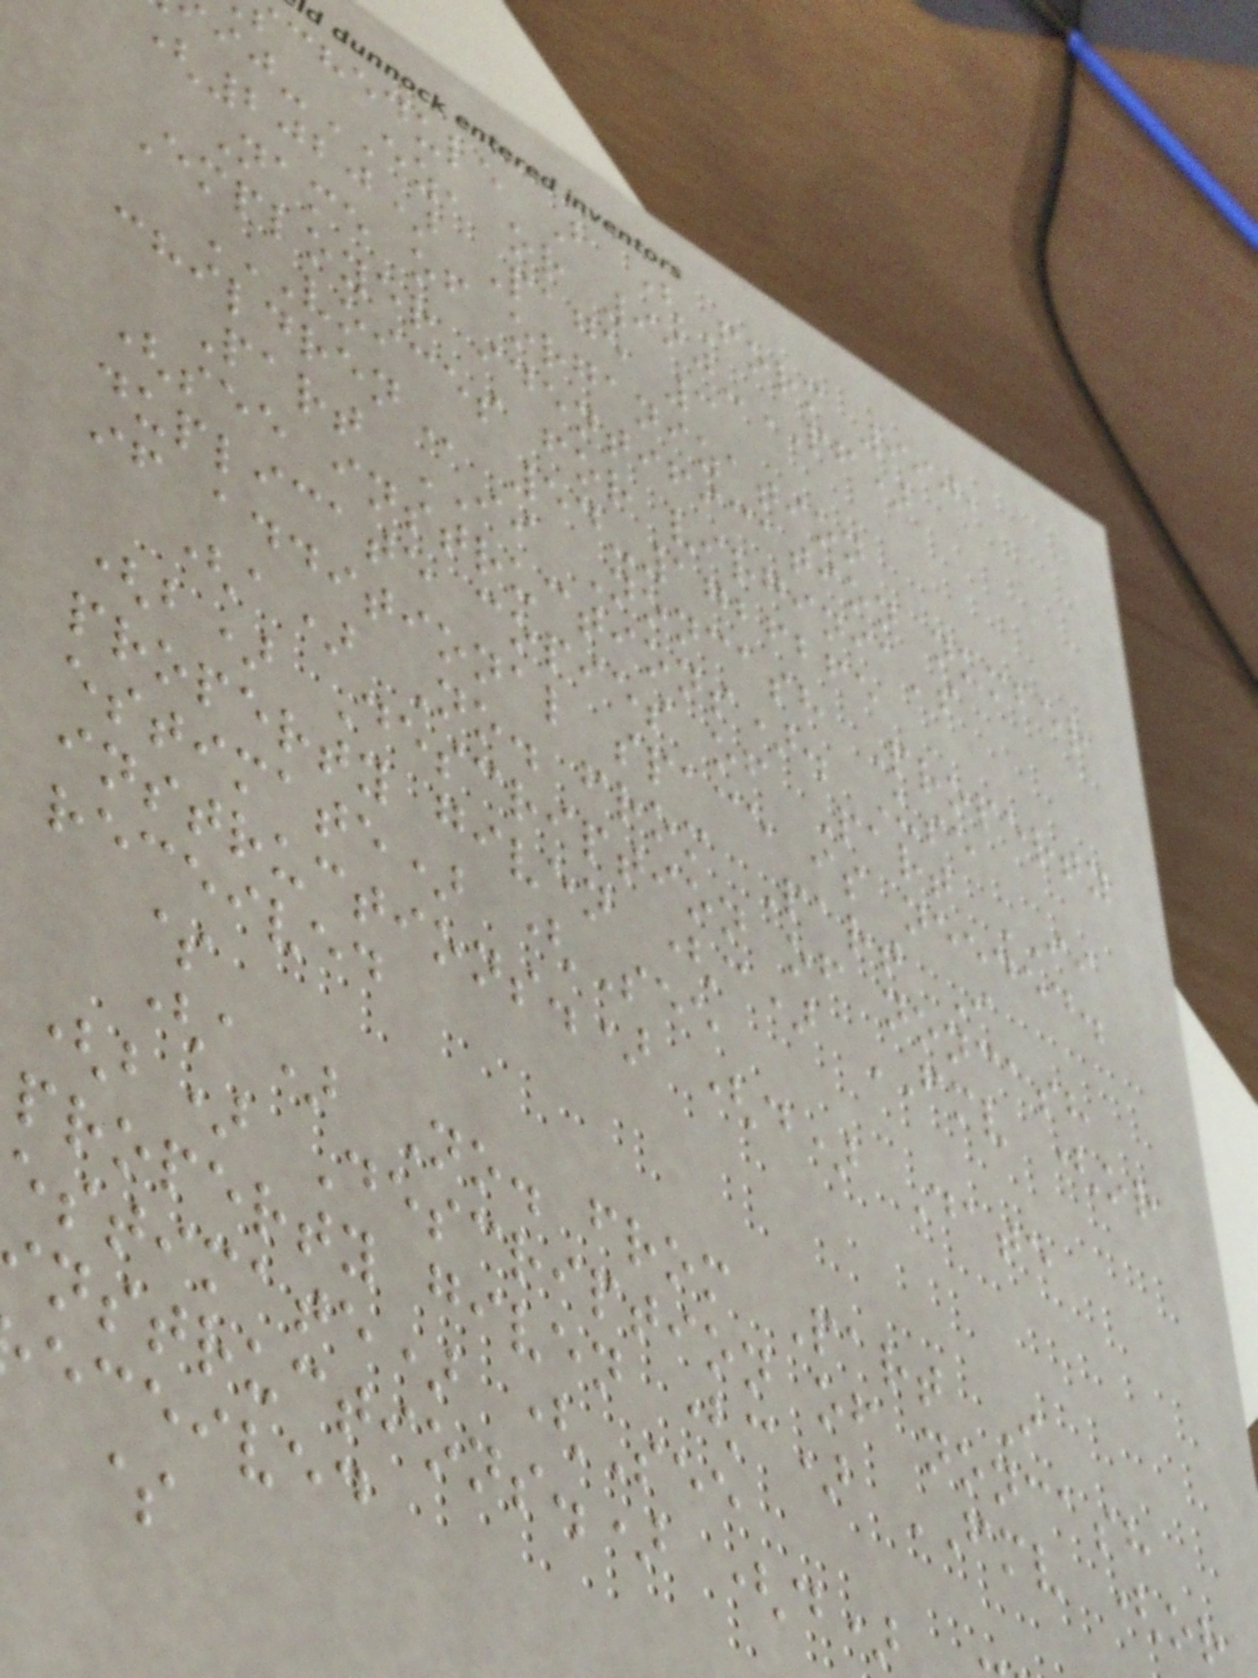chedule B (Form 990,
-EZ, or 990-PF)
(2020) Page 3
Name of organization
Employer identification number
VOICES FOR VIRGINIA'S
54-1726265
Part II Noncash Property
(see instructions). Use
duplicate copies of Part II
if additional space is needed.
(a) No. from Part I
(b) Description of noncash
property given (c) FMV (or
estimate) (See
instructions.) (d) Date
received
$
(a) No. from Part I
(b) Description of noncash
property given (c) FMV (or
estimate) (See
nstructions.) (d)
eceived
$
